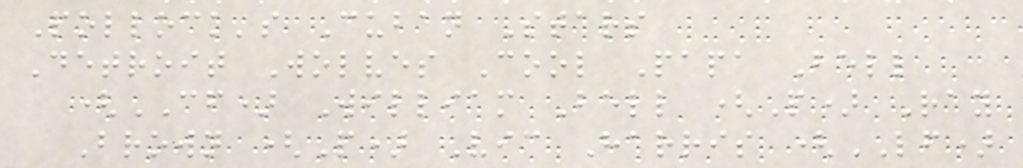Pollock's Cuban Stars
Detroit Wolves Cool Papa Bell
(CF) William Bell (P) Ray
Brown (P) Vic Harris (LF)
